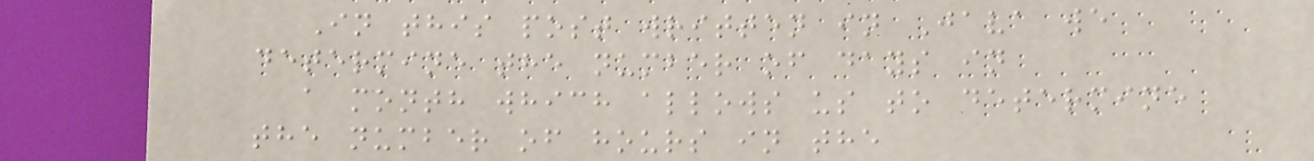In this post written in Java we
determine the number of days in
a month which allows us to determine
the number of hours in the
